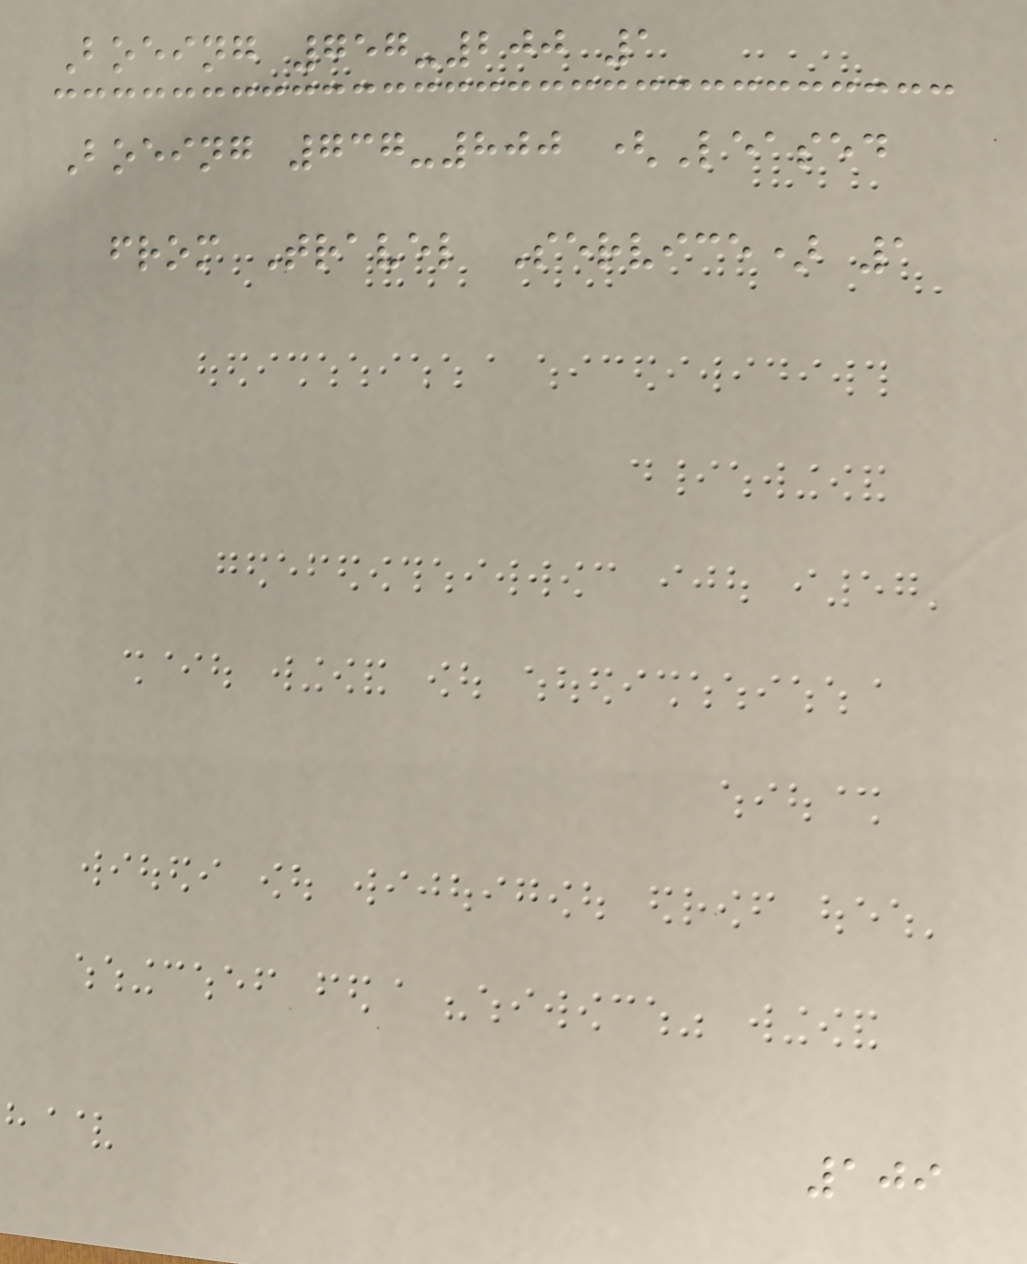Boeing 757-200 1
Boeing 737-800 (Leased
from Travel Service) 1
109
